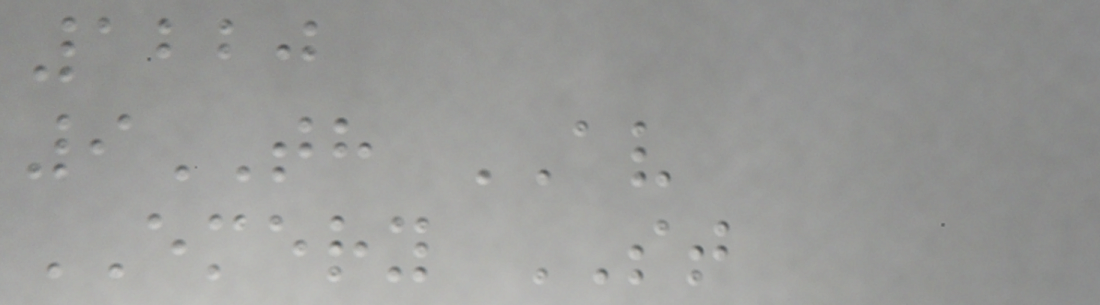1220
9TH AV
EMERY ST
